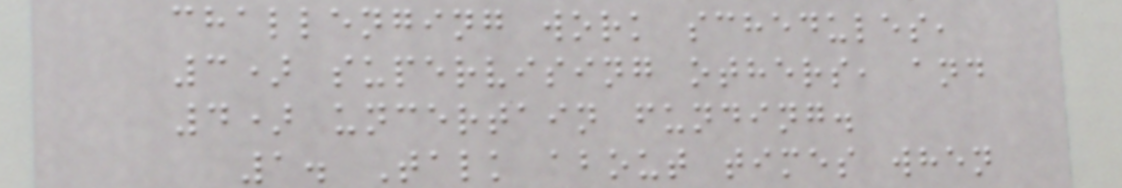challenging work schedules,
3) supervising others, and
4) uncertain funding.
1. Talk about times when
